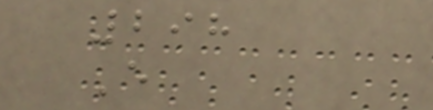298
E
